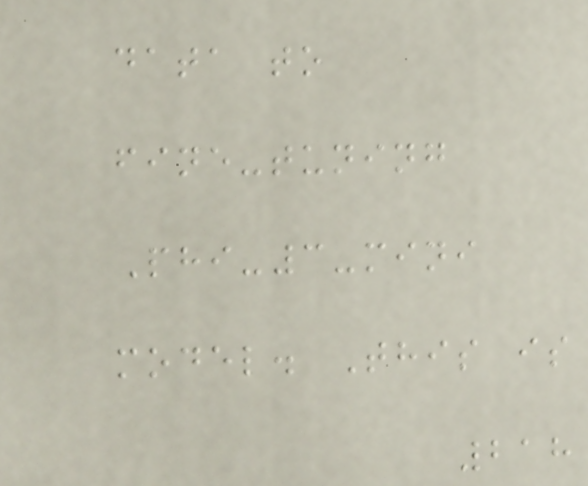data to
fine-tuning
Phi-3-mini
model. This is
218
